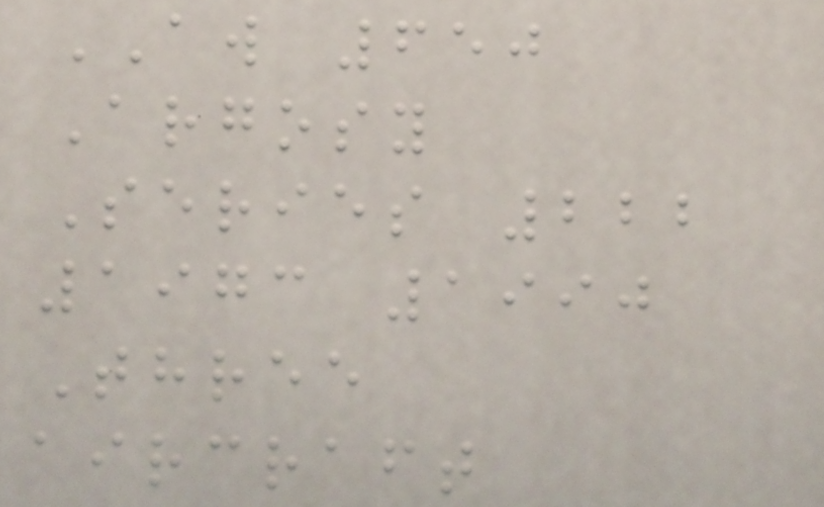AW 650
Argosy
Series 222
1973 1990
Three
aircraft
